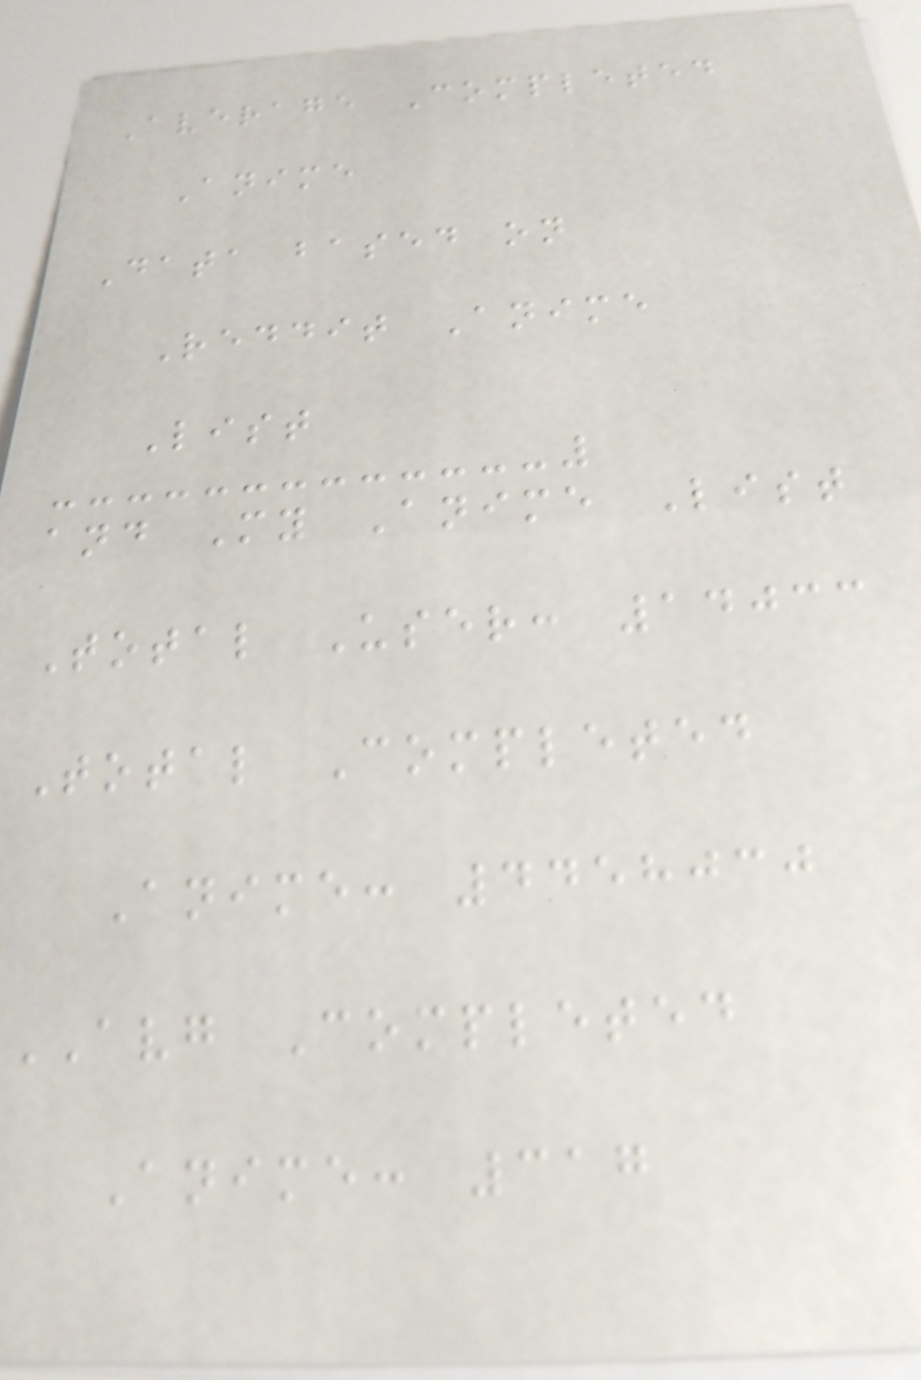Average Completed
Anime
Data based on
Reddit Anime
List
and My Anime List
Total User: 14033
Total Completed
Anime: 4458030
AVG Completed
Anime: 317
